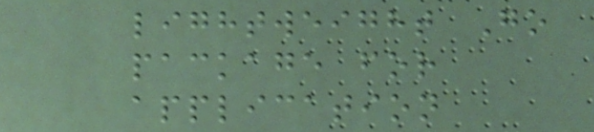lightweight Go
package for
application
